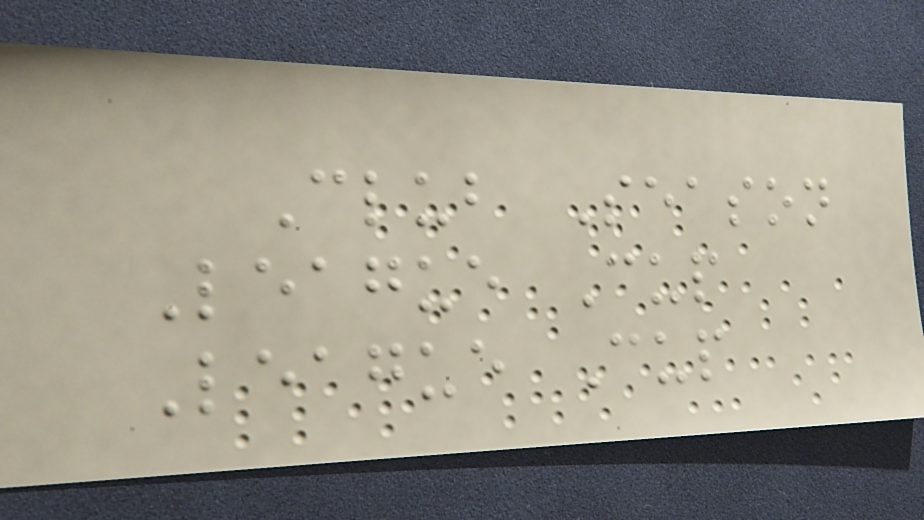Club Season
League Cup
League Cup
